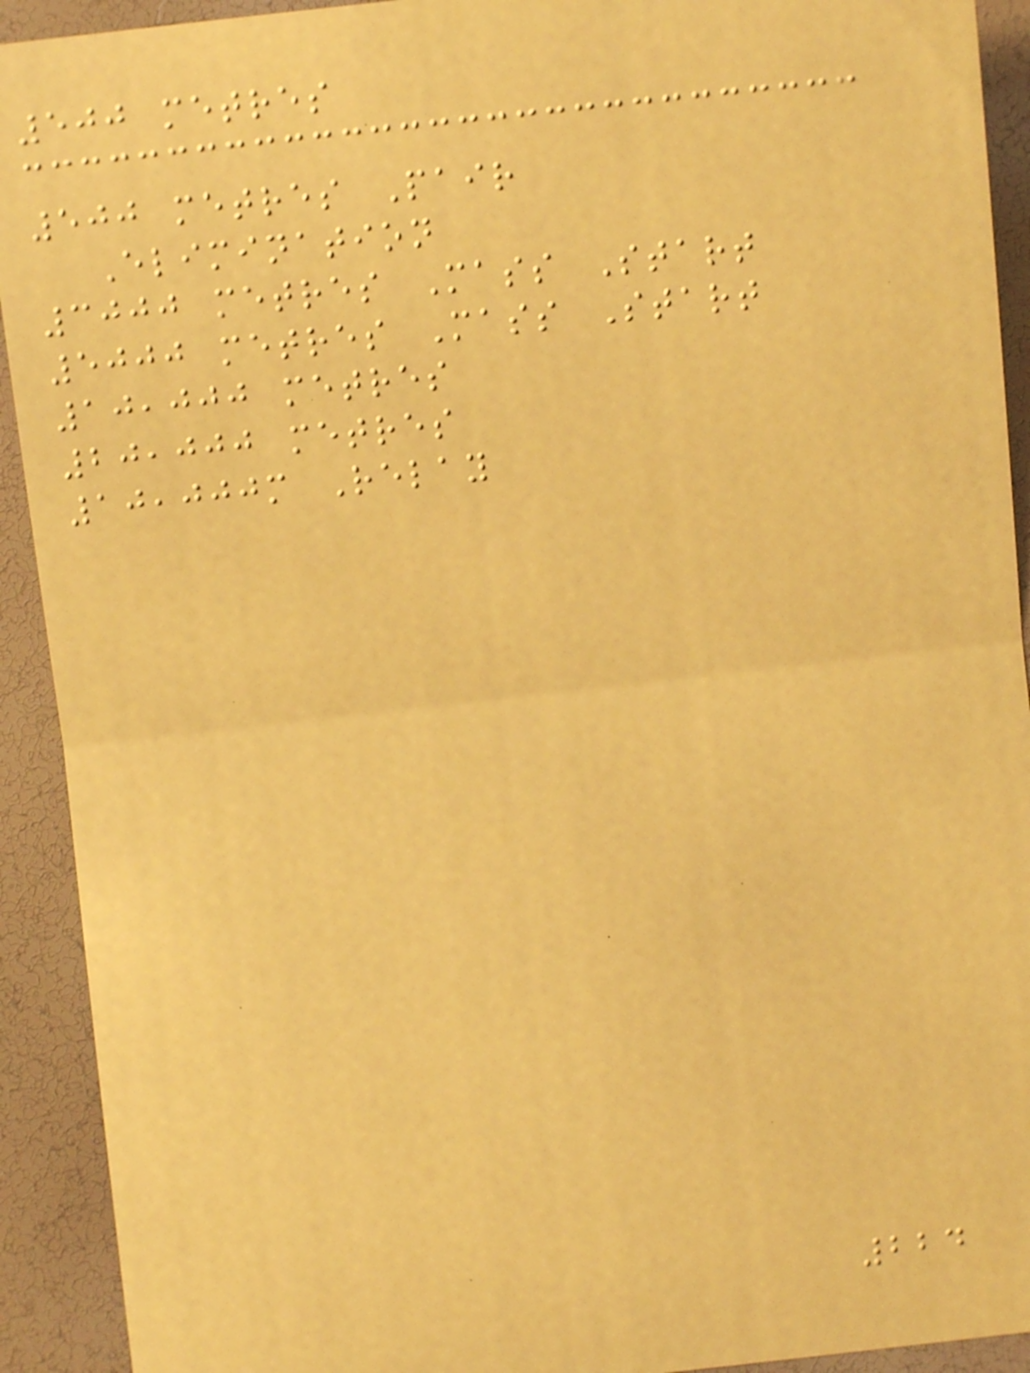500 metres
500 metres Pair
Elimination
3000 metres Mass Start
5000 metres Mass Start
10,000 metres
20,000 metres
10,000m Relay
224
